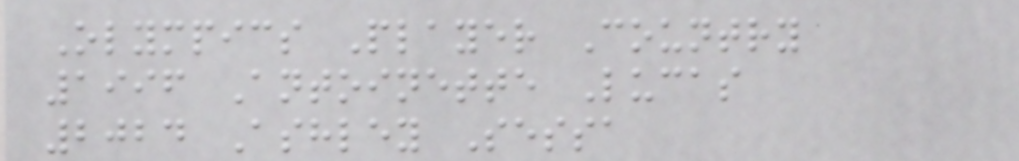Olympics Player Country
1996 Antoinette Lucas
2024 Ashley Sessa
